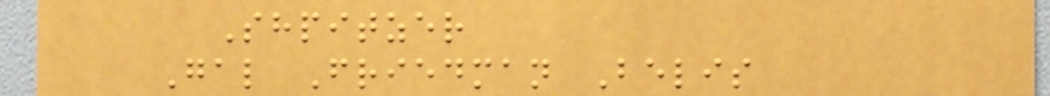Shpitzer
Gal Friedman Belis
